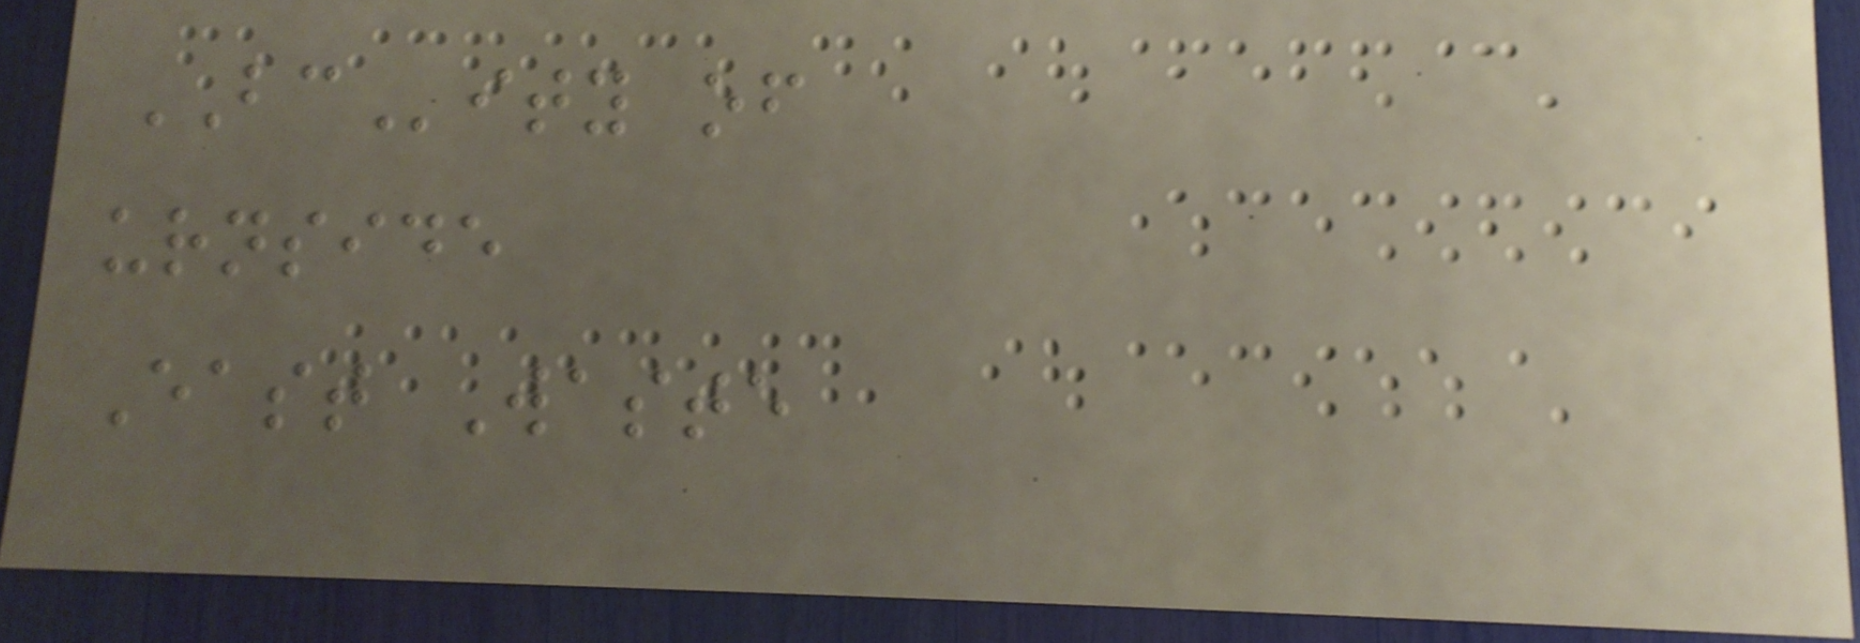BCity of
urnside
East Waste
